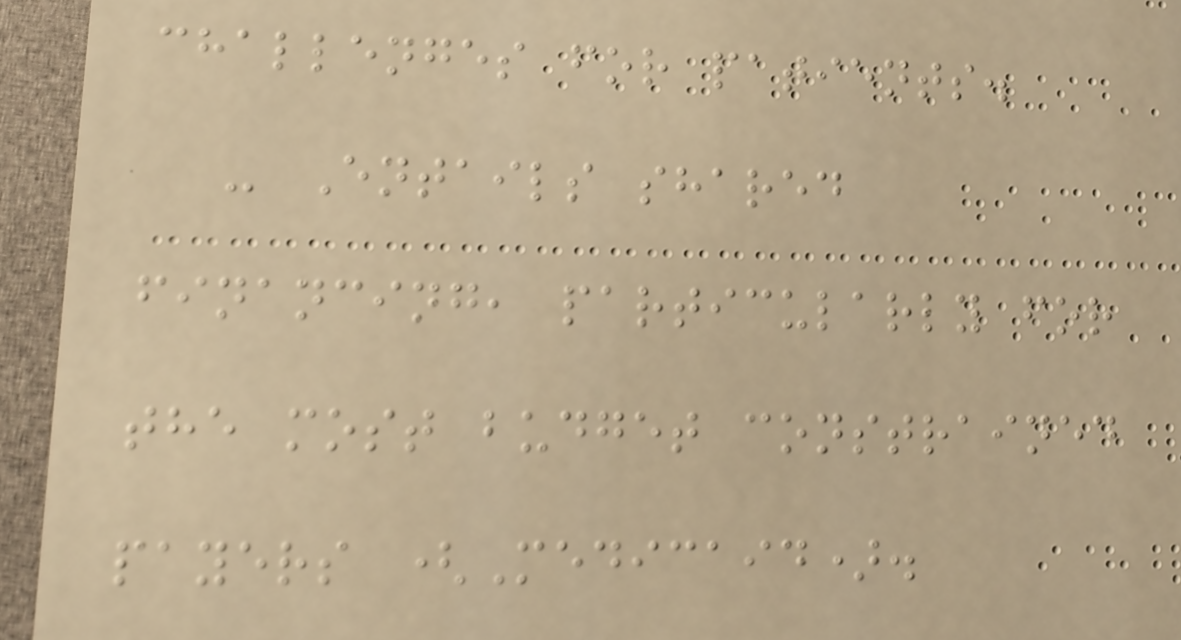challenges for patients.
- Entails shared
financing, particularly for
the most budget constrained
payers (Medicaid).
